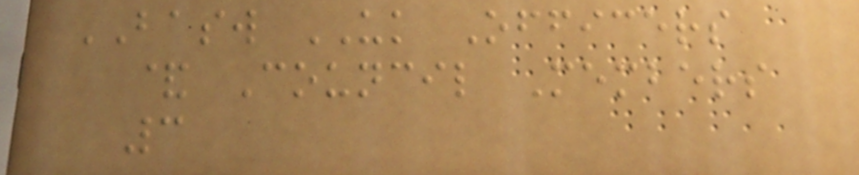BASW UK Officers
& Council Members
3
